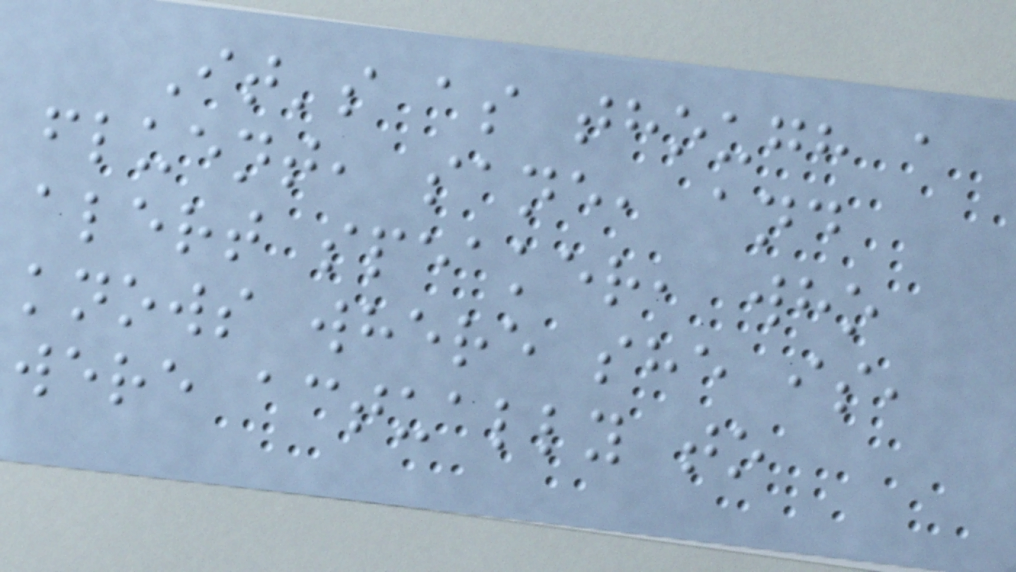It's as though a
fluent, sane, and
alert speaker, who
knows where she is,
were actually to
